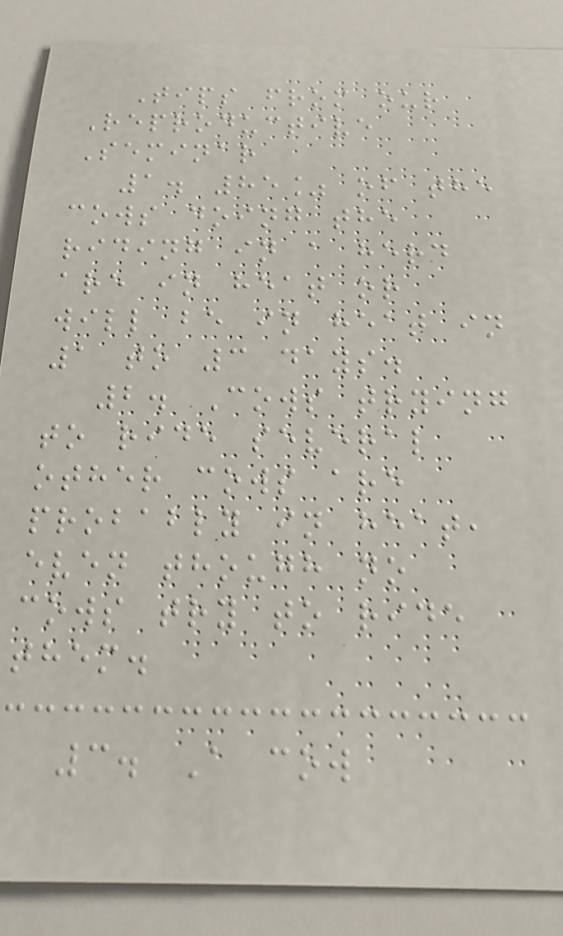Tips from our
Reproductive
Seminar
1. 85% of the
cows doing the
riding in a herd
are in heat or
will be in heat in
1 to 3 days.
2. Cows trying
to ride several
other cows are
probably in heat,
even though no
cows try to ride
them.
3. A cow
